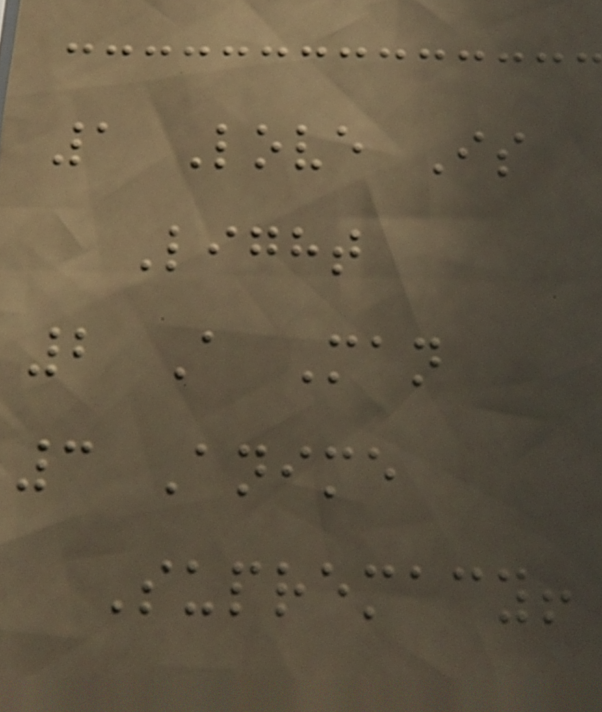1 Love Is
Light
2 A Man
3 Anime
Supremacy!
